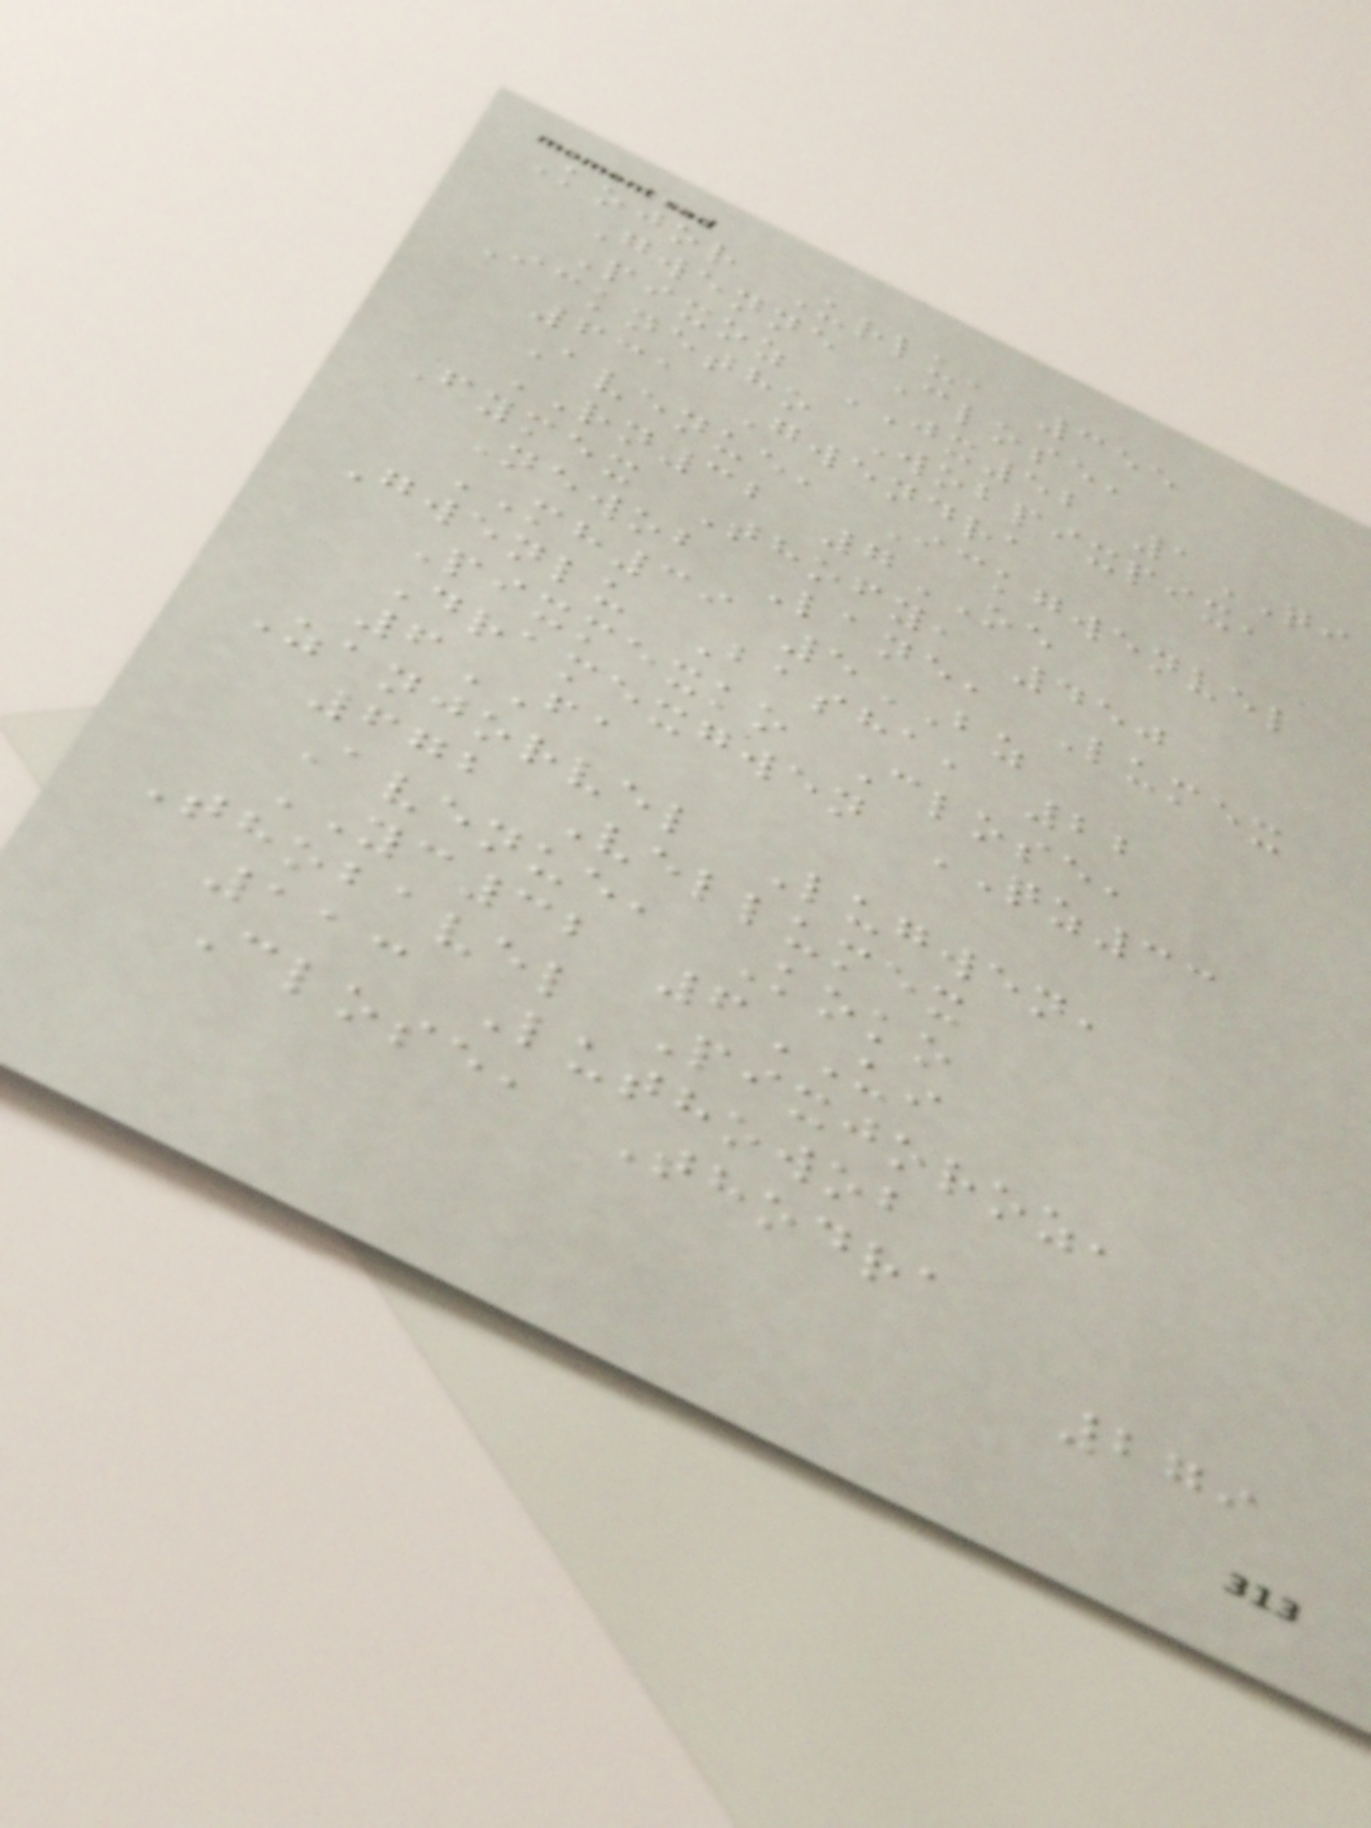Kojor Urlu, 355
Gwenne Close,
Pixoz JX52 1QI
Icknetho Wobpixpix,
631 Gwendra
Avenue, Ickgwenvel
RN32 7OE
Fymex Thofy, 450
Newob Lane, Lumex
MH39 5BZ
Gwenlu Basha, 22
Pixmexko Close,
Dramexgwen QZ33
6FA
Zanjorvel Lugwen,
672 Vellumex
Avenue, Koko
YC32 6UI
Thobavel Pixjoroz,
113 Luthowob
Close, Thodra
279
